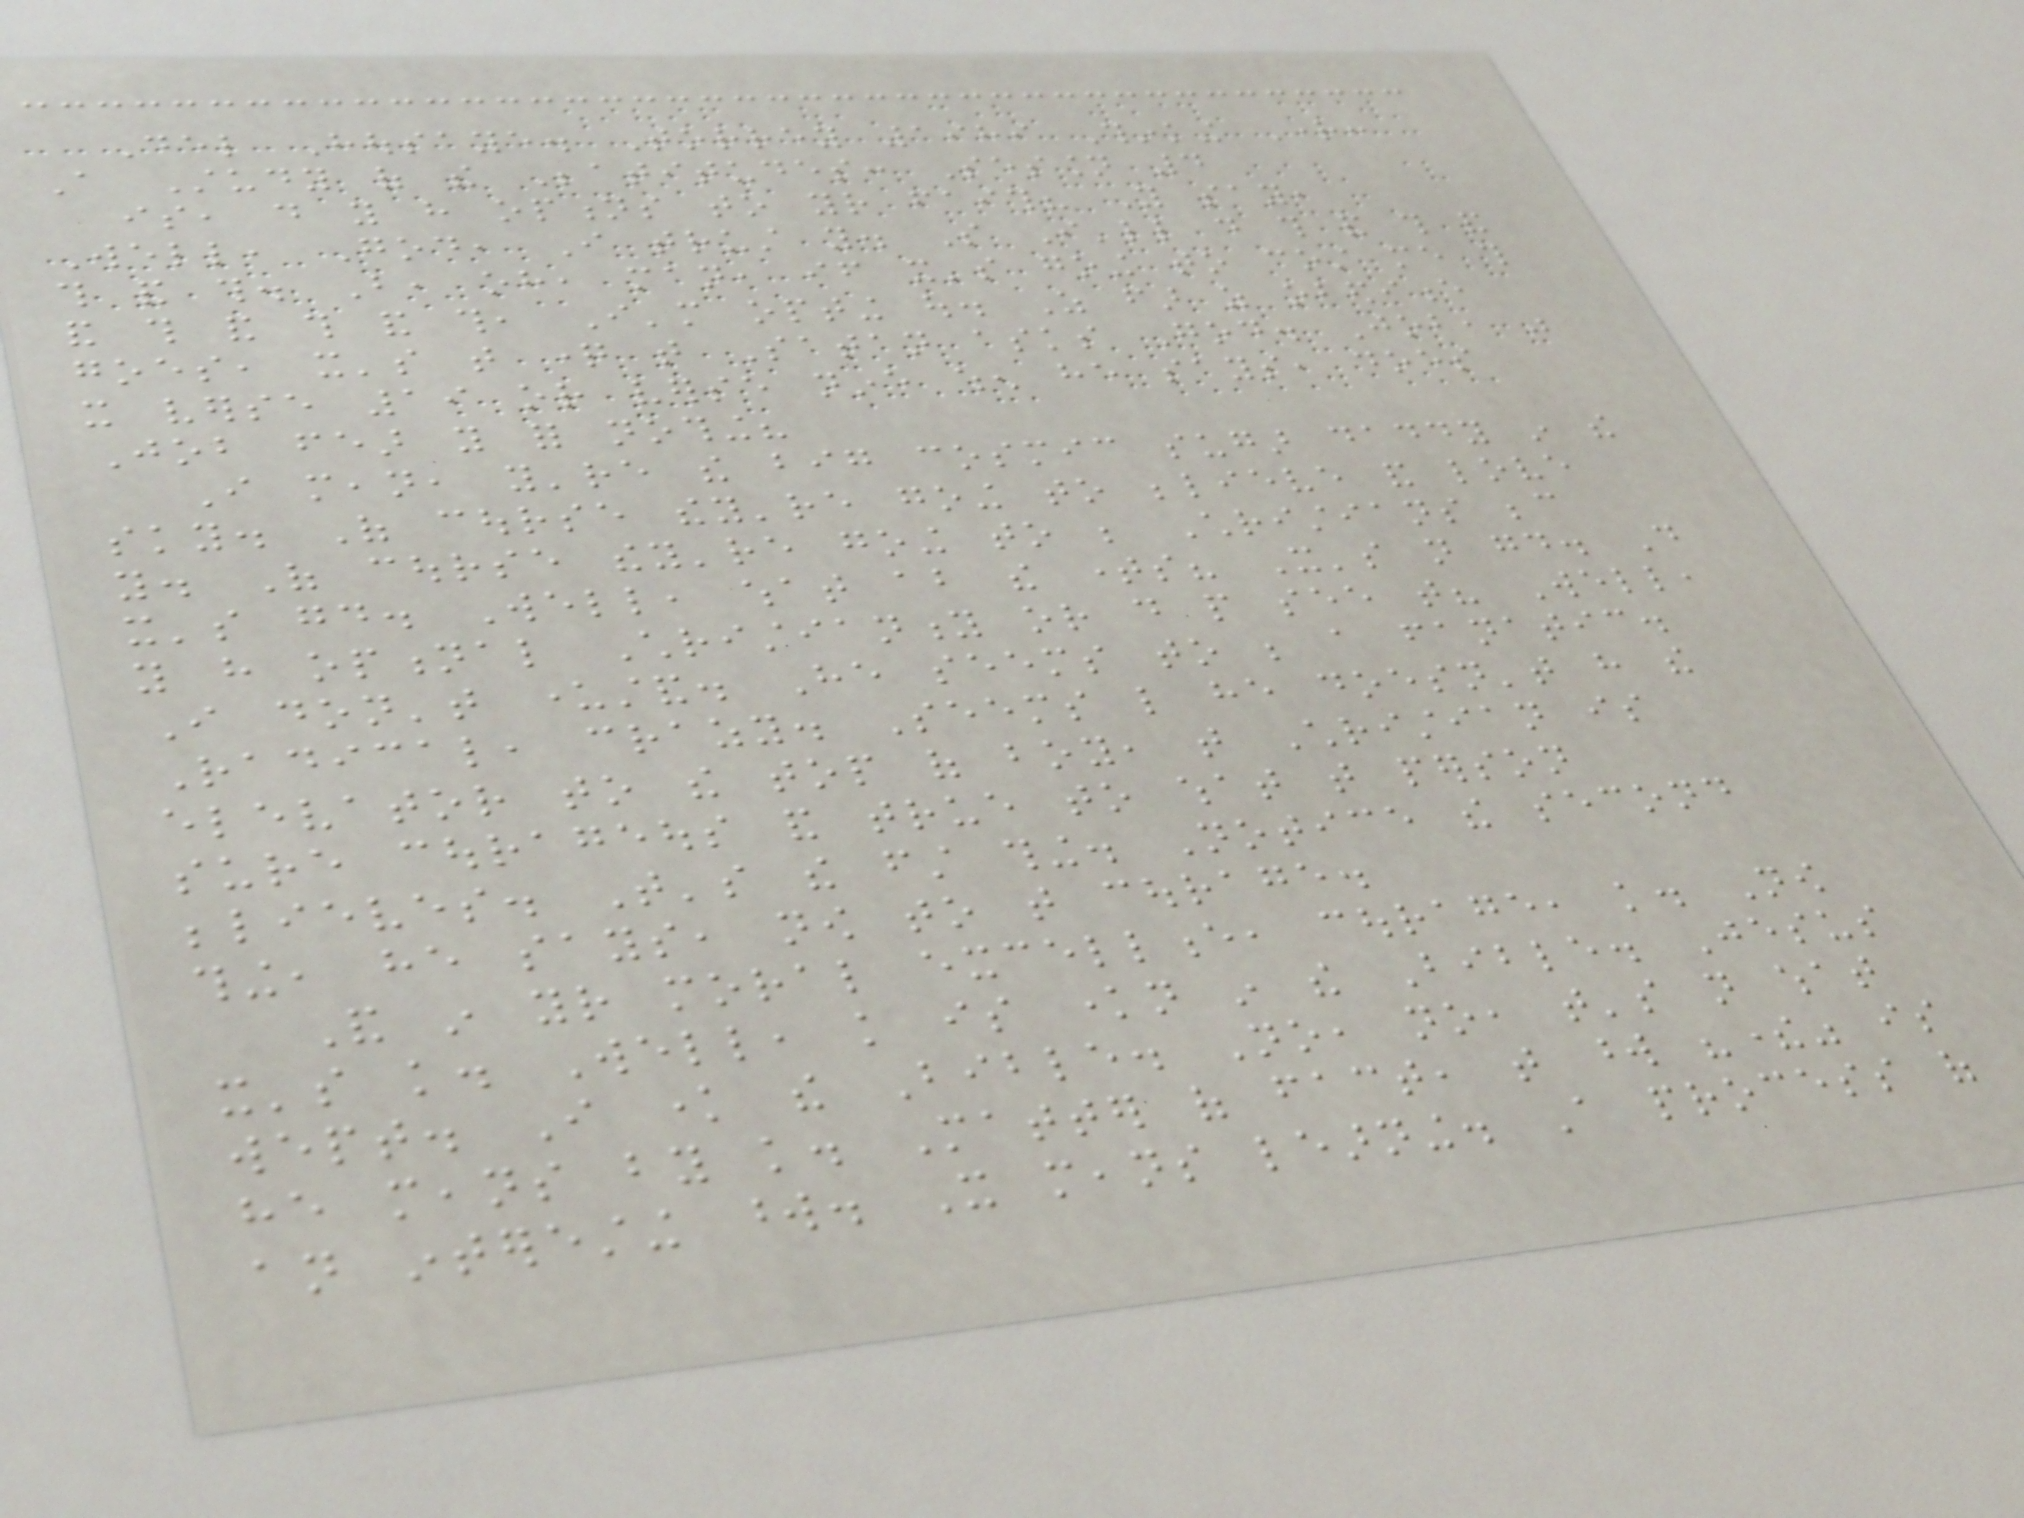Del Housaye. Torrey 1989 Thinking Right:
A Study of the Beatitudes: Session 4
is, do you have options to your faith? You say,
Well, God, I trust you. So I'll do this and this and
this and this. But, oh, man, if it's going to cost me this
and this and this and this, I'm opting out. As far as obedience
goes, it's that question that Satan asks God. Job, was
it verse 19 or verse nine when he says, does
Job fear you for nothing?
I mean, you're the big cosmic sugar daddy in the
sky. Of course they're going to believe and love
you. Of course they're going to be Christians because
it's good. Well, what about the times? It's not good. Do
you have optional Christianity or do people see that? Well,
I don't understand. He seems to be a fanatic.
Radical, crazy. Seems like he doesn't have the
elevator to the top of boy, that Christian is
sure courageous and true to what that person
believes. That's the first thing. Notice the second
thing, he says, now to that courage.
And in your moral excellence, courage, knowledge. Now
it's knowledge. Well, knowledge is known in the Bible. Jesus
wept. I know the Bible. No, no, that's not what
he means by knowledge. Matter of fact, that word "there" is
an interesting word. It means learning. A process of
